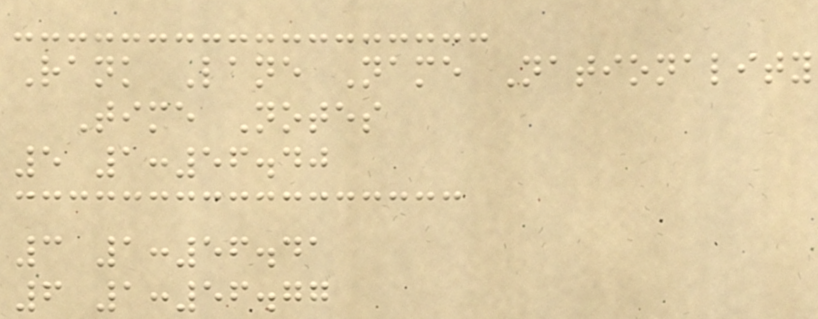Rank Lane Name Nationality
Time Notes
5 1:56.40
3 1:56.41
6 1:56.77
